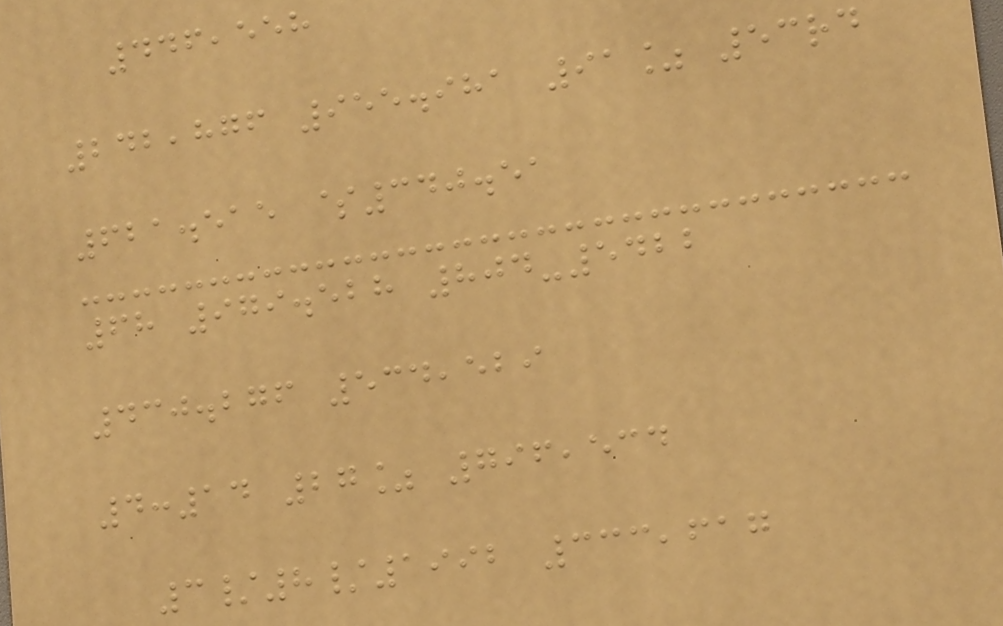446,558
242,876 955.981 91% 53rd
621.515 $340.51
68 979.528 804-5422
430.276 534,529
4:14 27% 796,534
3/8/1992 333,617
